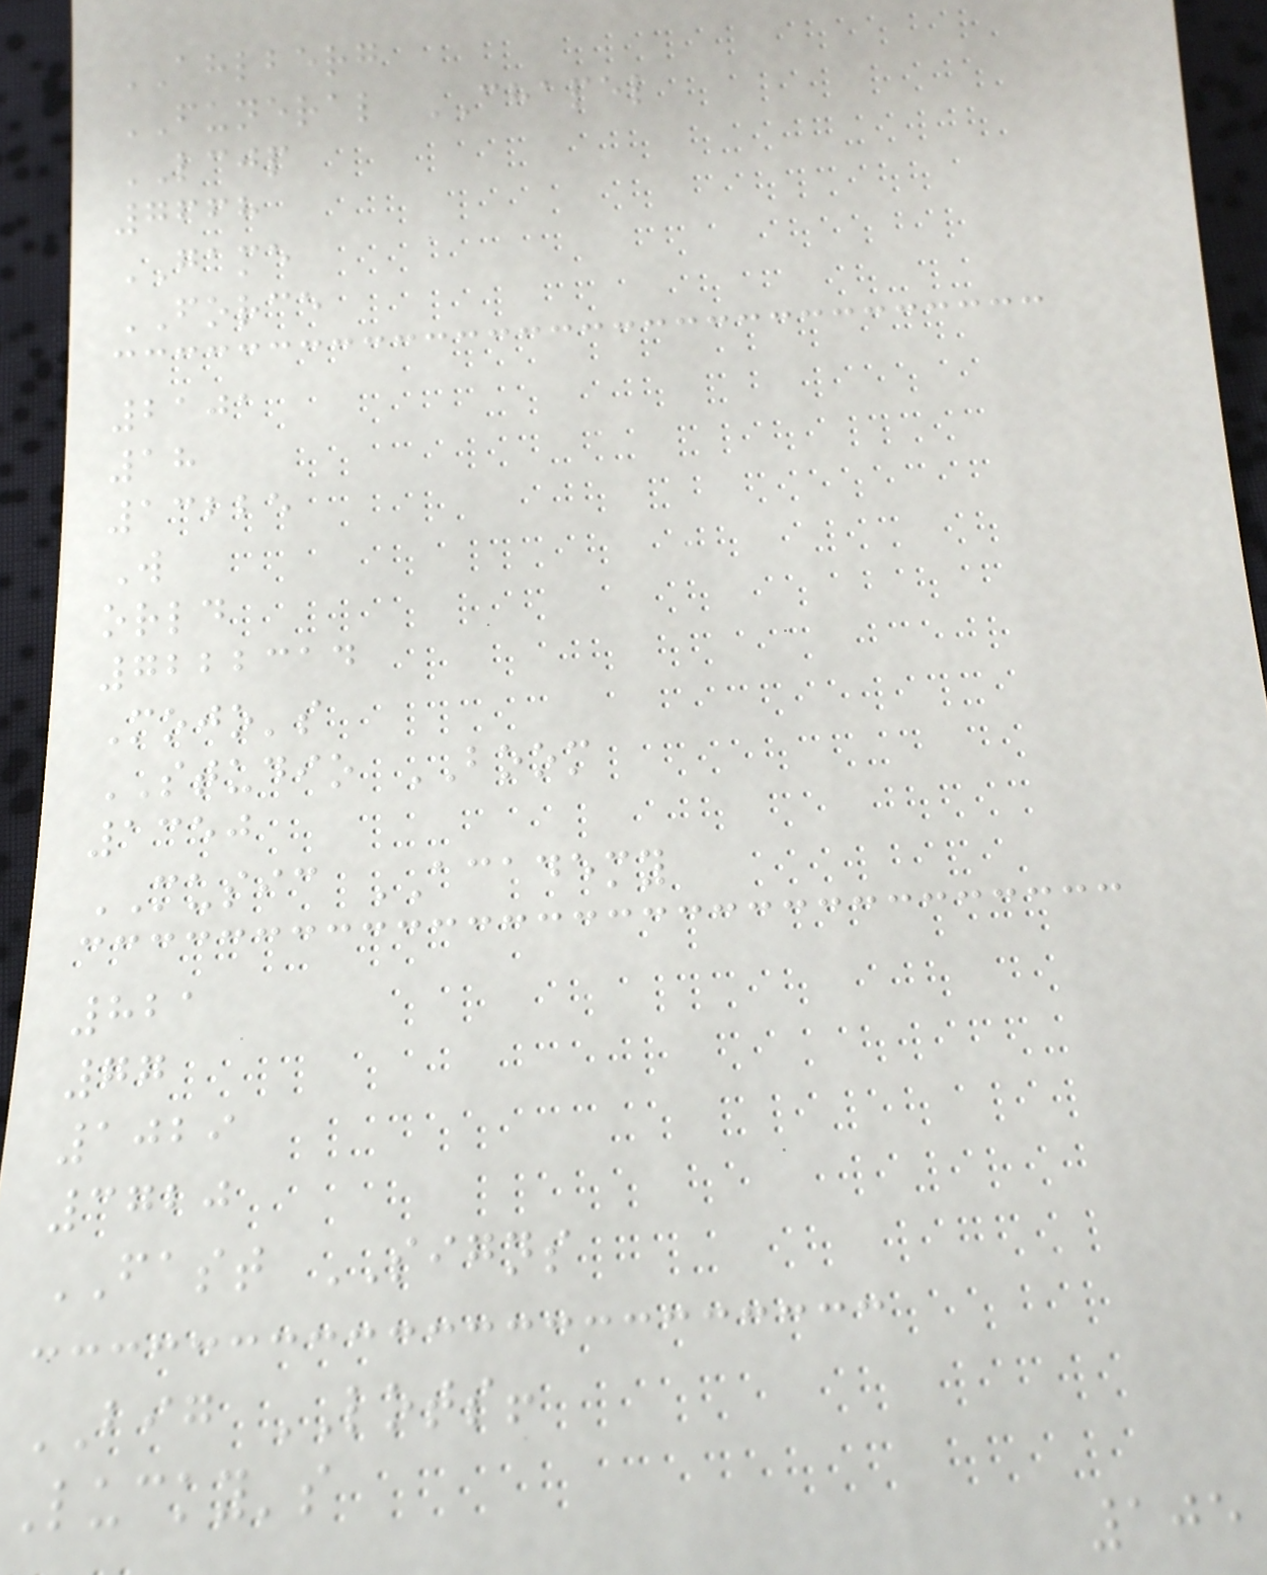AHLBERG
FUNERAL CHAPEL
LCJP
7668
GAME
FORCE
2101
18
13225
W
orld
7222314
Mojo's
STUDIO BOOM
1350
MUSIC ACADEMY
821
77
1029
3720
FAST SIGNS
BIG LOTS!
Lucky's
105
